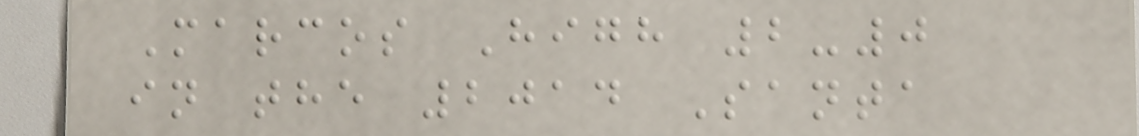Marcos High 2-0
in the 2014 Santa
